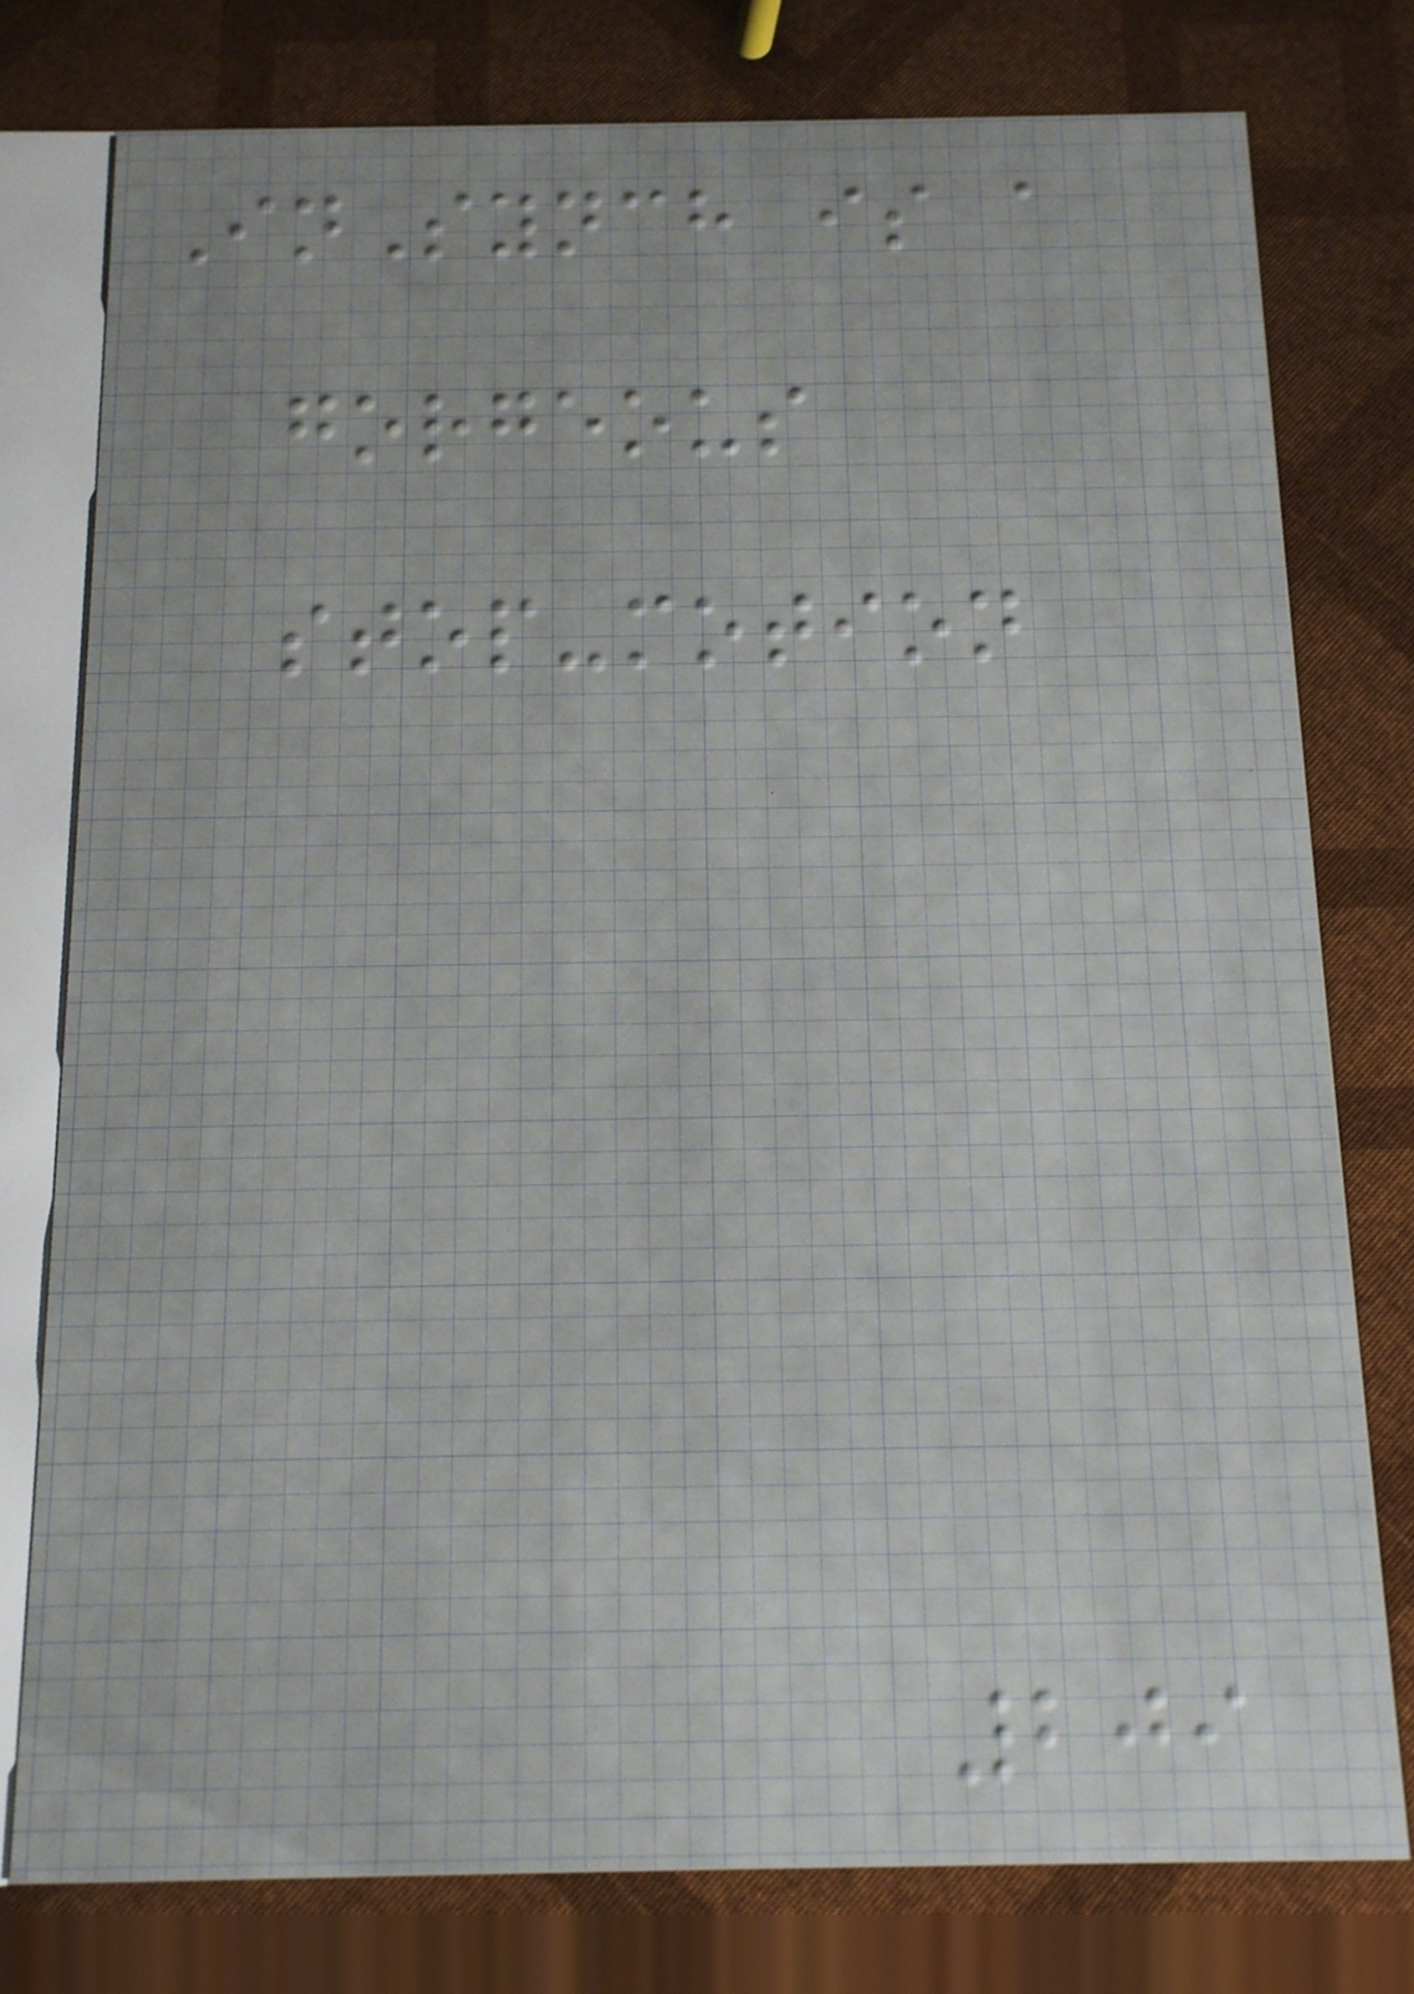InSynch is a
gorgeous
stop-motion
209
